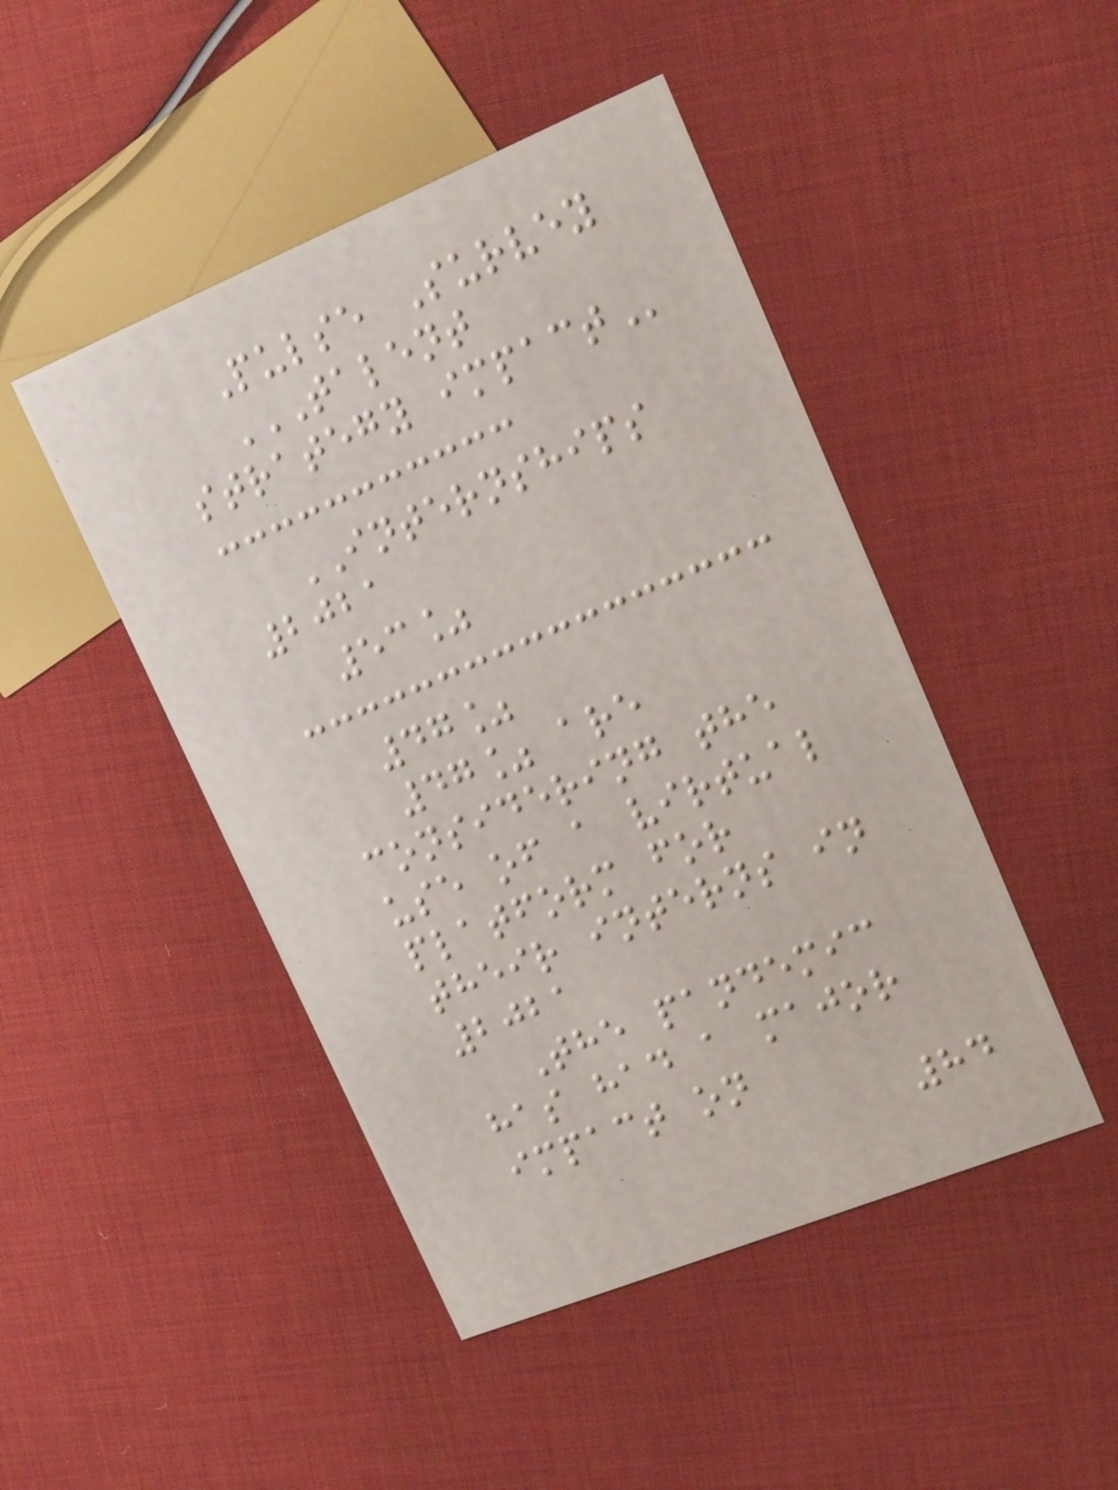Pulse Survey
TALENT
STRATEGY IMPACT
INTERNSHIPS
2021
53%
47%
47% are
considering the
use of a virtual
platform for
their interns in
2021
The pandemic
has had a major
impact on
84
